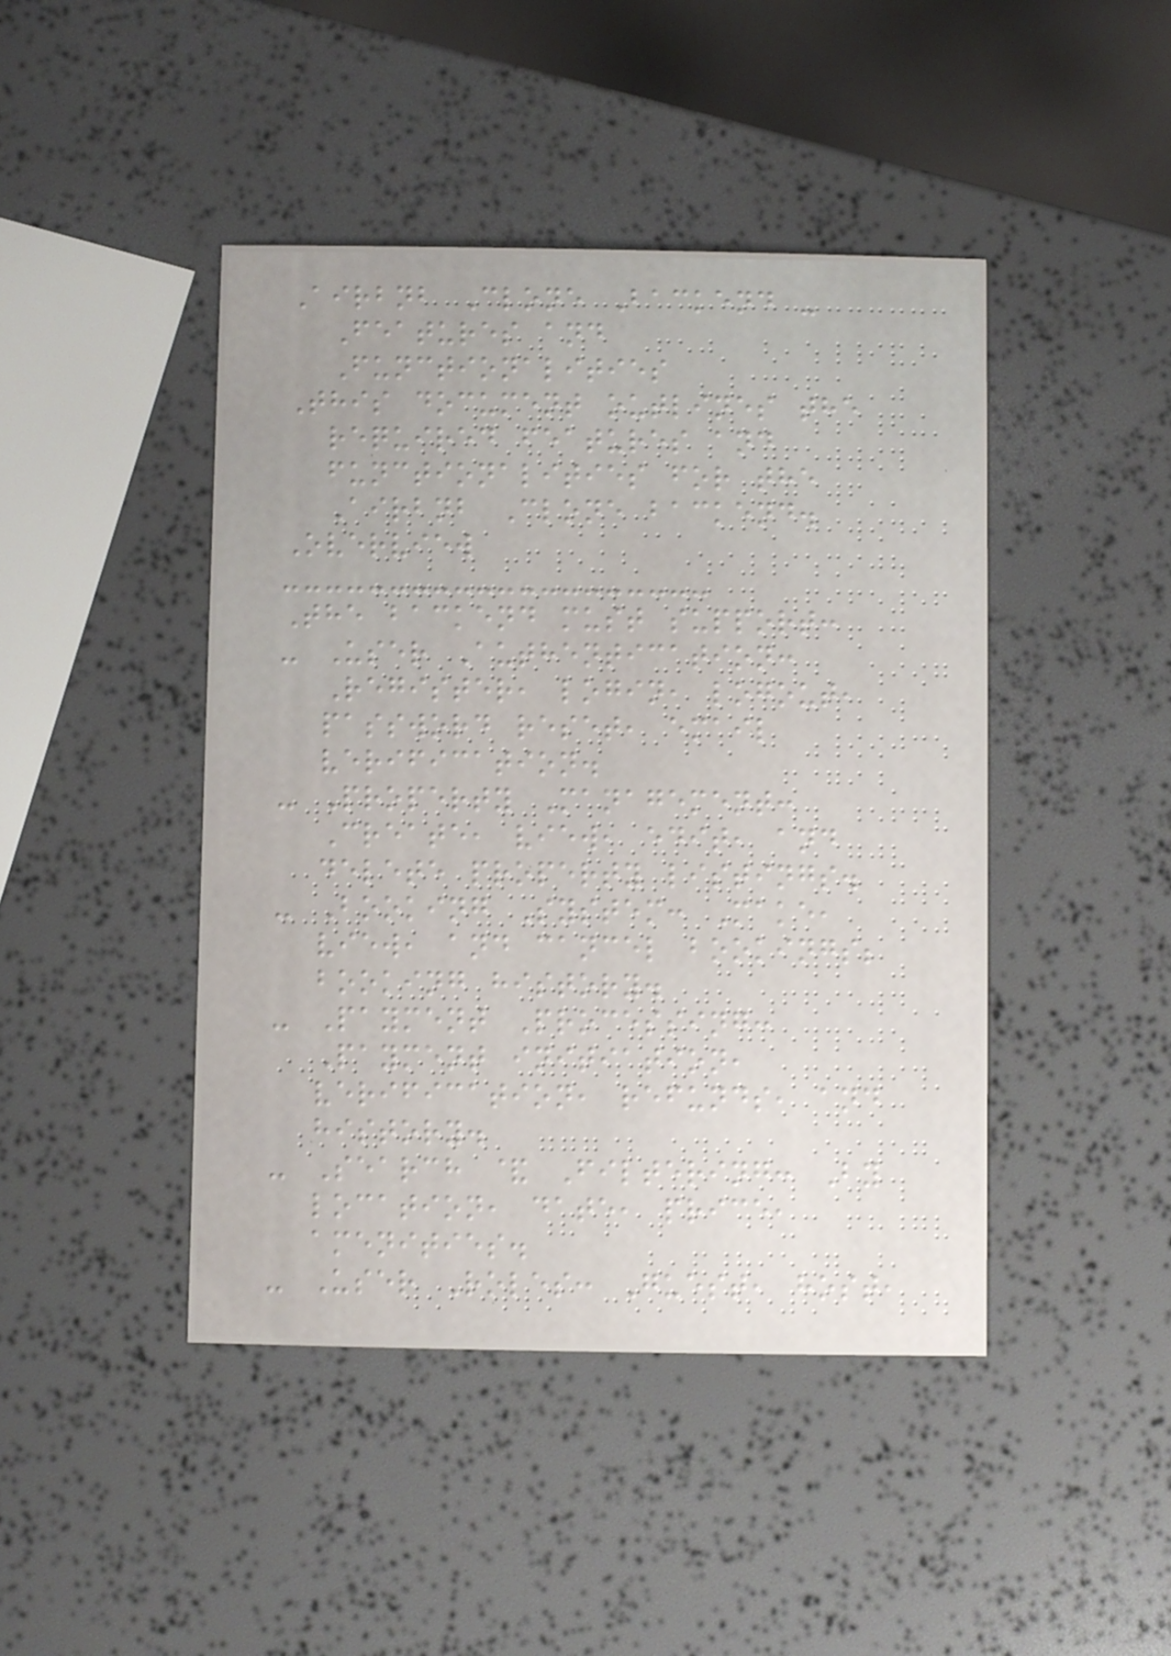Airbnb Clone Backend -
Features and
Functionalities
This document outlines the
required features and
functionalities for the
Airbnb Clone backend.
Overview
The backend must support:
- User Authentication:
Register, login, logout,
password reset, email
verification.
- Property Management:
Create, view, edit, and
delete property listings.
- Booking System: Make,
view, and cancel bookings;
booking history.
- Payment Processing:
Payment initiation,
verification, refunds, and
history.
- Search & Filtering: By
location, date, price,
amenities.
- User Roles: Guest, host,
